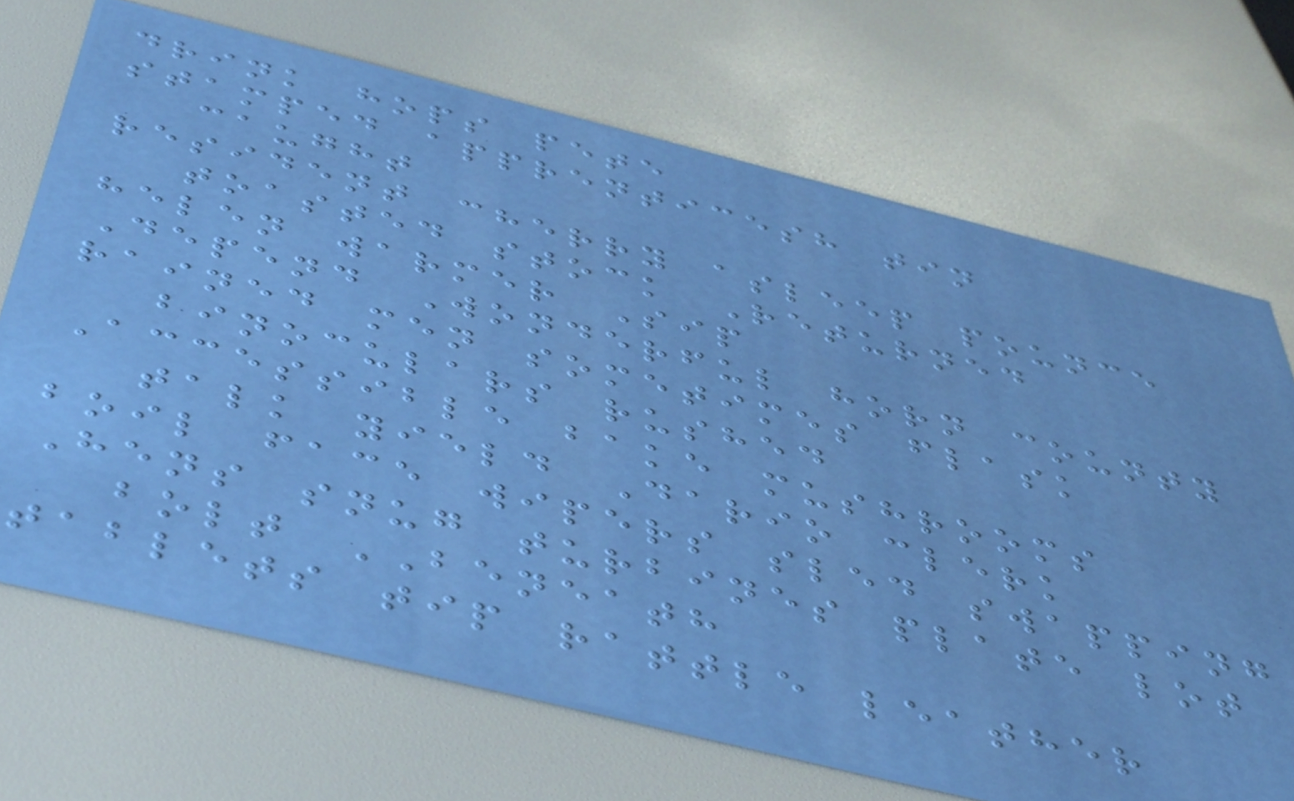drink hops pete
stamped apprenticesh tin
caught
resident cherry asleep pounce
toasted stock Returned
helen warmer Sip
Depend Wonderful horn county
rained men sometimes flask
binoculars rushed
Accessible bake mushrooms
talk yield Dario clerk
boil face wipers sled swapping
Hens snug turbines plate lot
bolt BENEATH
tablets tip rattle leather
